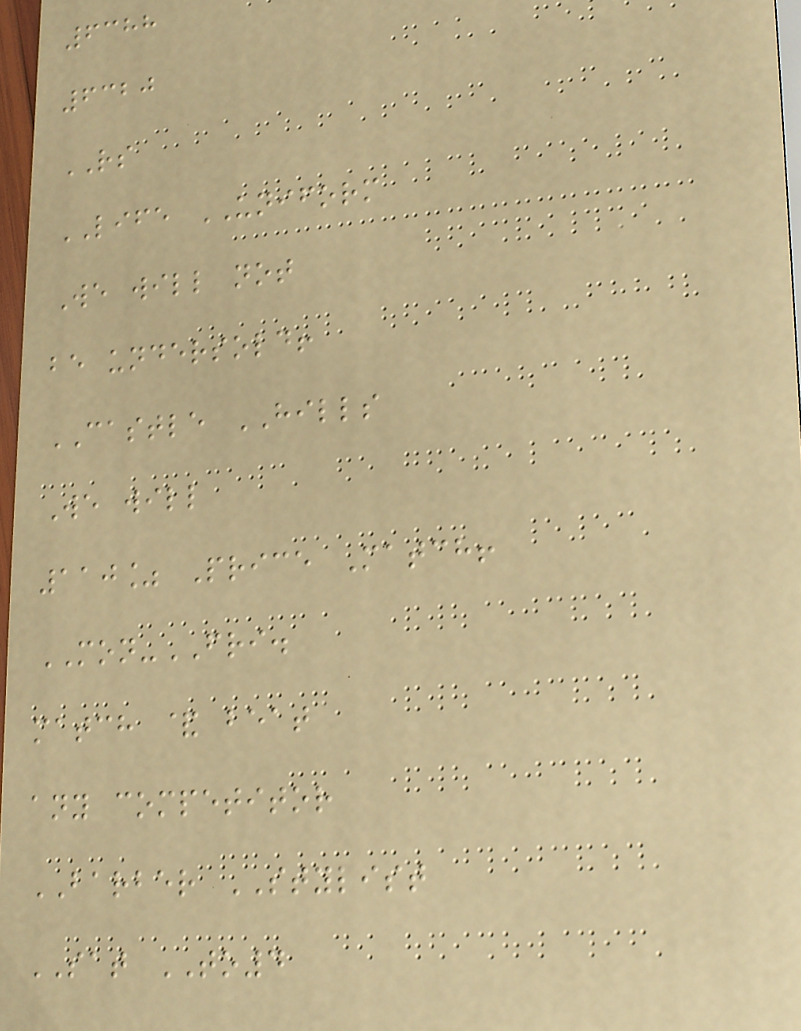6388
6320
RS
LIFE UNIFORM
We will not
be undersold!
CASTLE HILLS
We will
110% Price Match!
MON-FRI.
match & beat
any competitor
BARBER STYLIST
SAT TO4
